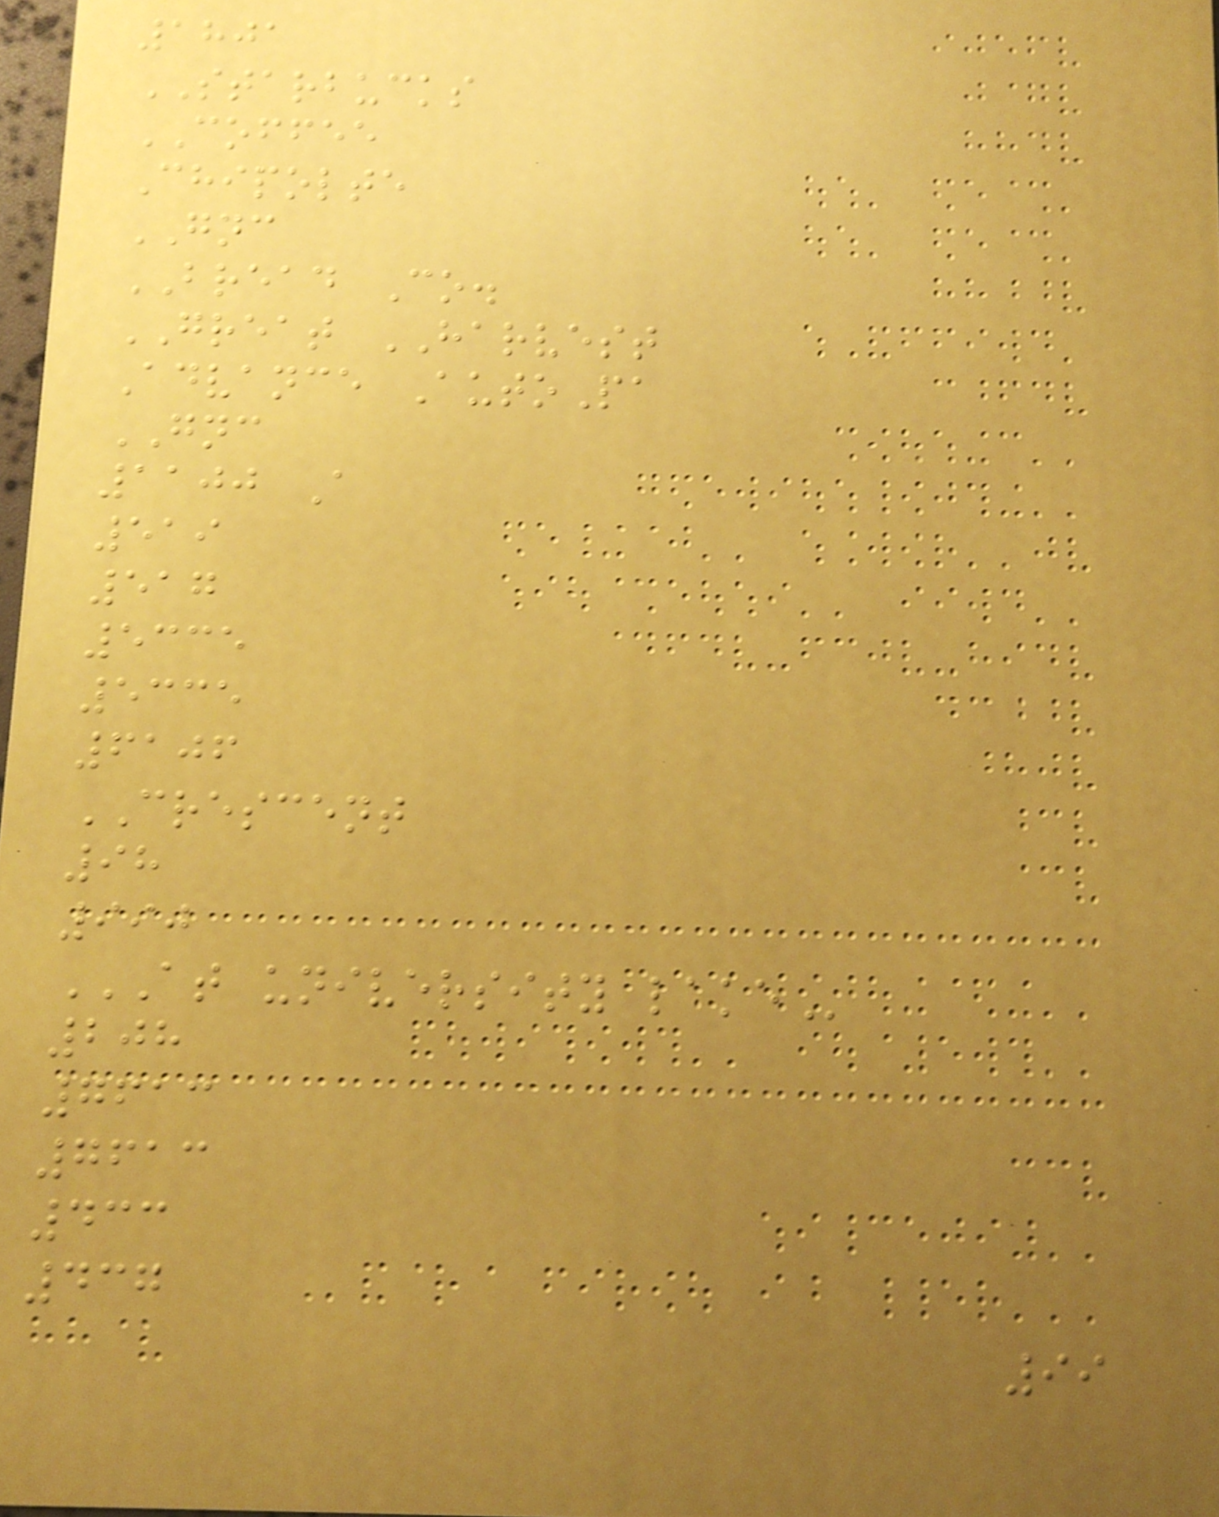1801
STARBUCKS
COFFEE
Chipolte
GNC
BREAD Co.
GREAT HARVEST
Advance AutoPa
GNC
1100 A
519
517
5335
5335
6106
CRESCENT
98
990
AT UNIVERSITY LAKE
208
7613
7613
433
437
99
